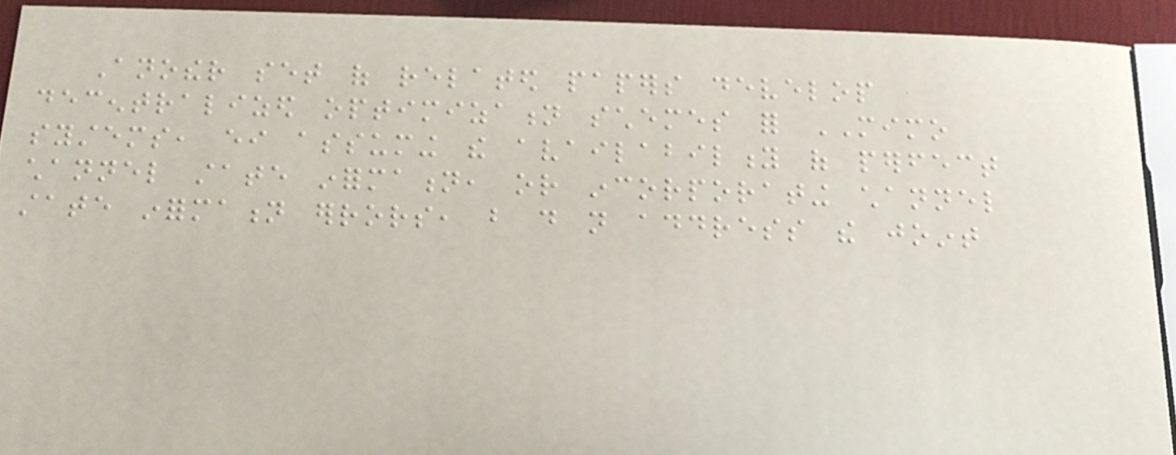Another set of related papers develop
decentralized optimization schemes for MIMO
systems, either assuming the availability of perfect
channel state information, or incorporating channel
state information errors, but do not address the joint
